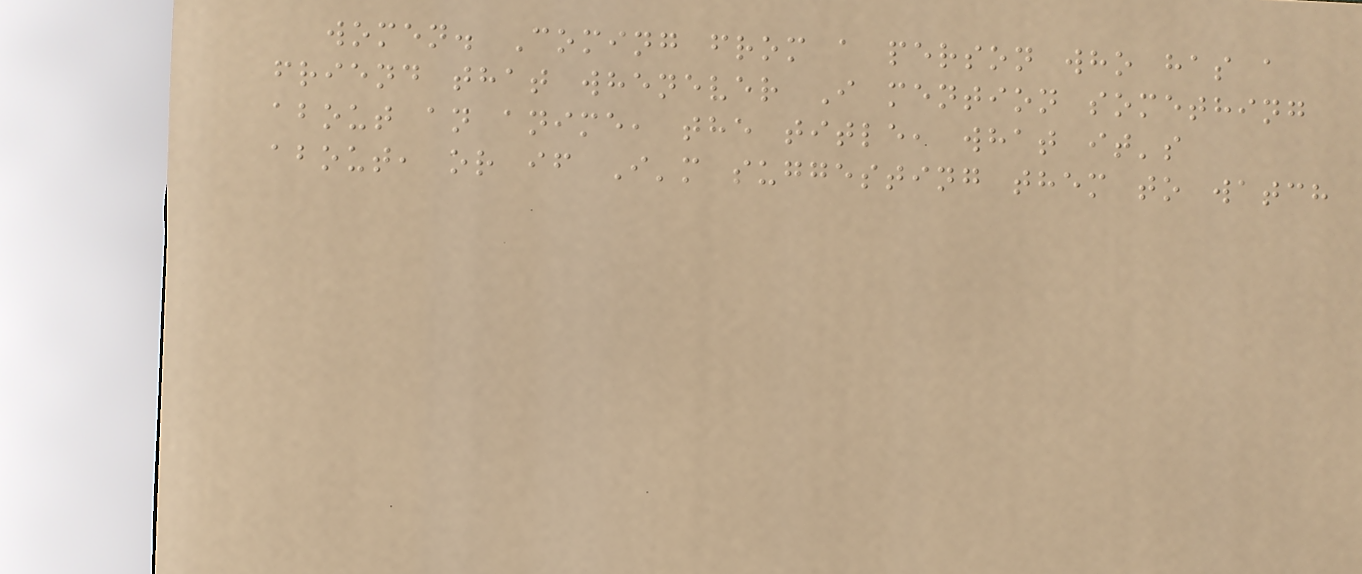women. Coming from a person who has a
friend that whenever I mention something
about an anime, the title, what it's
about, or if I'm suggesting them to watch
